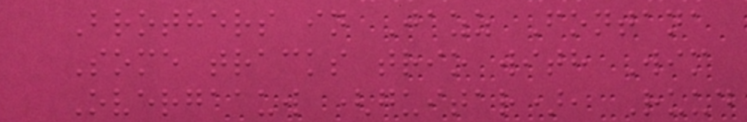Brothers in Jazz Fontana
Some tracks trio with Wim
Overgaauw (guitar), Ruud
